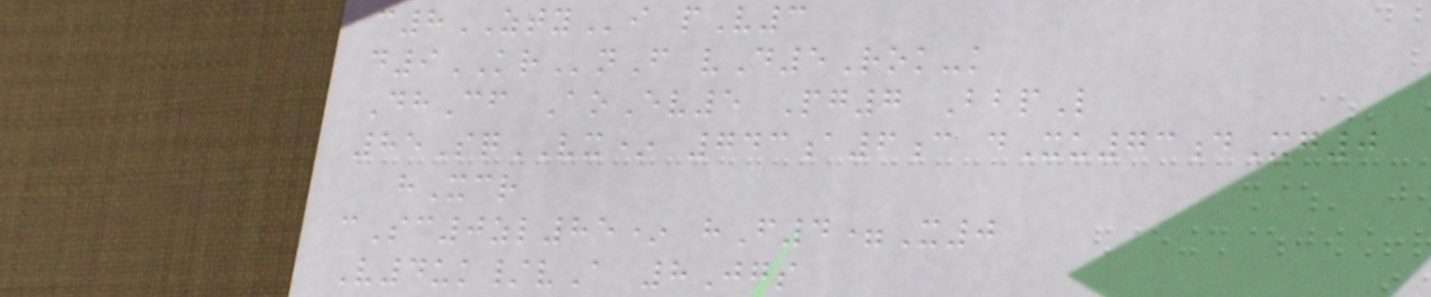c8ZTYi pV3
d9KRnF vD5Rok-k
DhCf AoEv5 Pg7 BbpL
85SqVX* 743a6c dXu73dXg0
hXcr
cSc0zl85* hF4=X0
V4uk/vA 8Jgs
